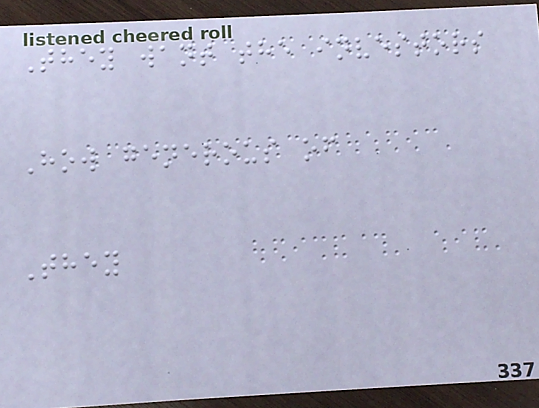They want the investors
How generous of
They
